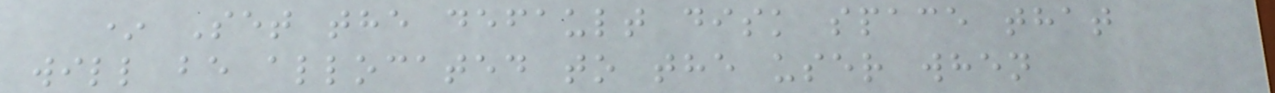* Set the default disk space that
will be allocated to the user when
